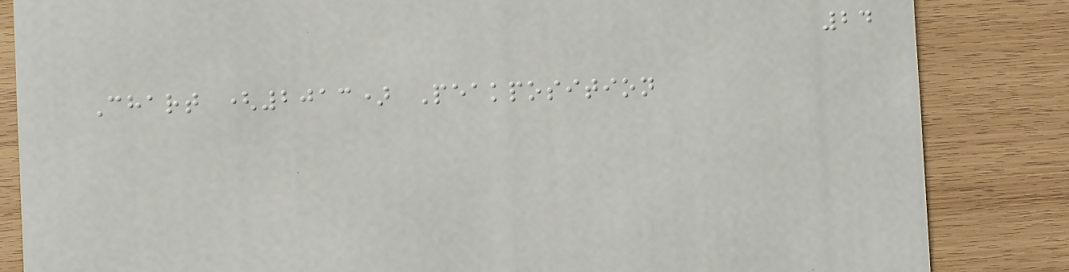24
Chart (2013) Peakposition
